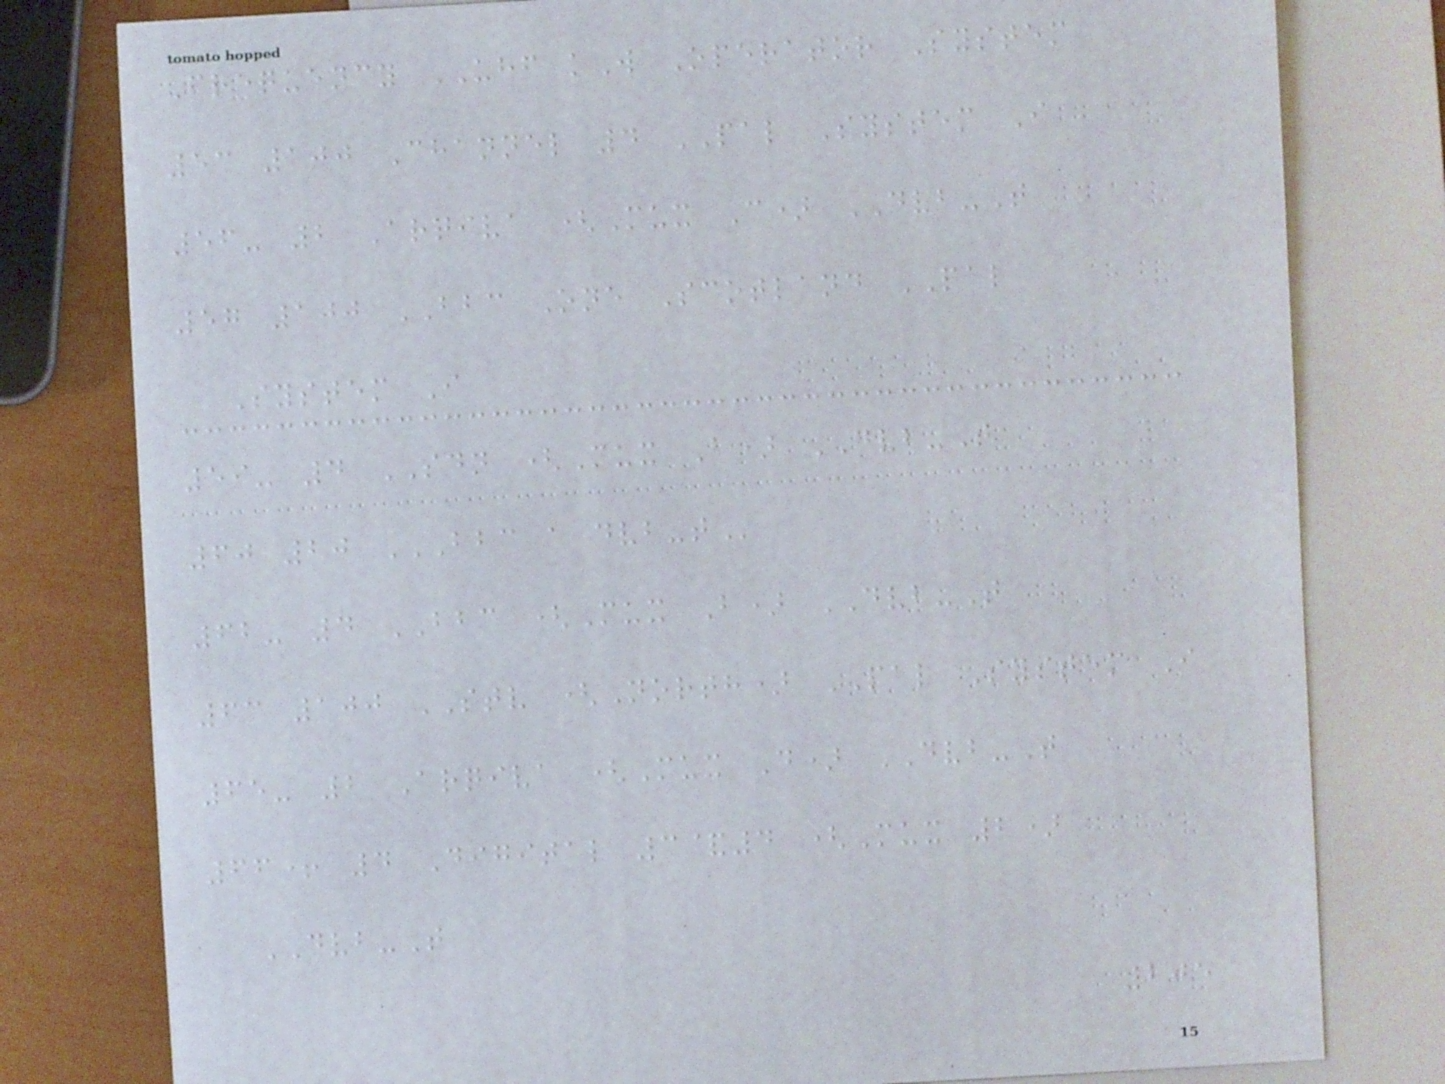Frequency UHF kW Operator System
53 100 Channel 4 PAL System I
56- 2 Arqiva (Mux C) DVB-T
57 100 BBC One Scotland PAL
System I
59- 4 SDN (Mux A) DVB-T
60 20 BBC A DVB-T
62- 4 BBC (Mux B) DVB-T
63 100 STV (North) PAL System I
65- 2 Arqiva (Mux D) DVB-T
66+ 4 Digital 3&4 (Mux 2)
DVB-T
205
